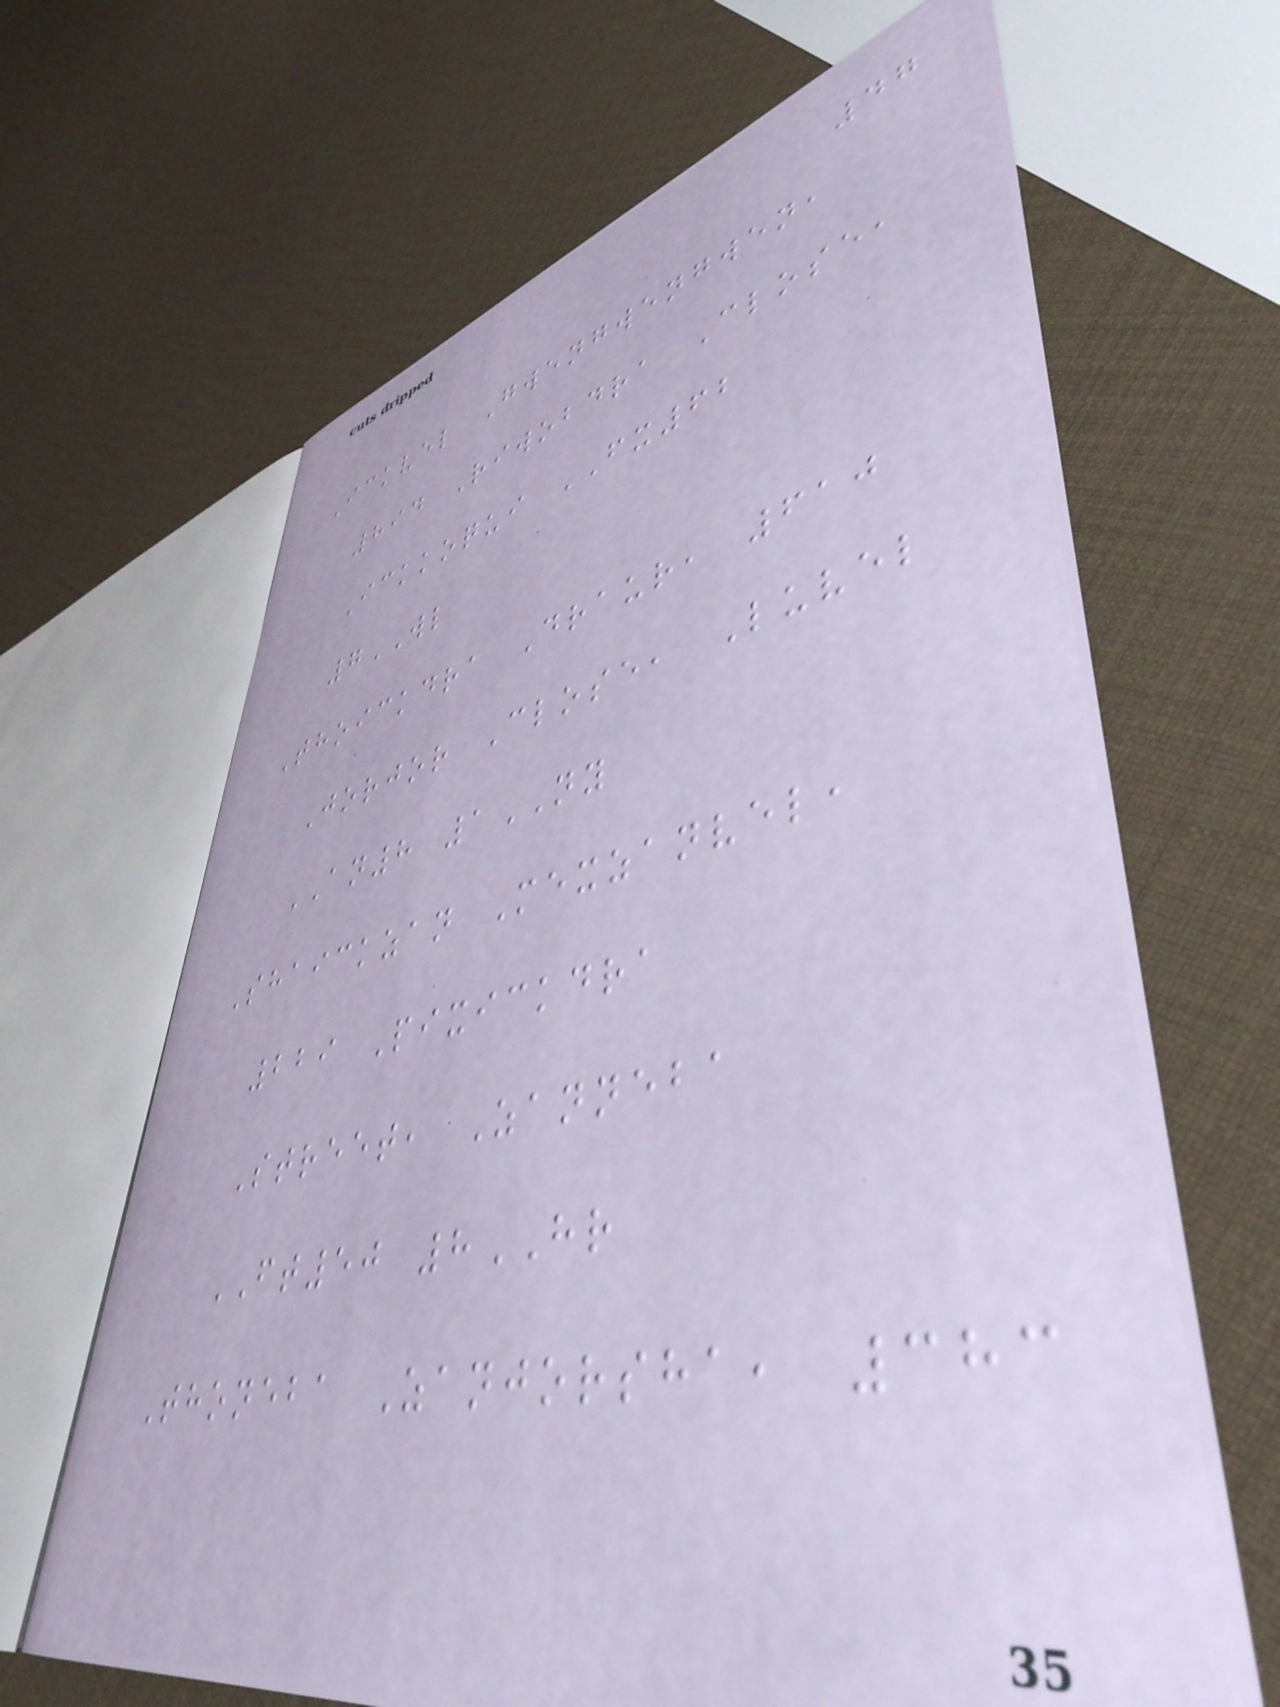47
Ickvel Gwengwengwen,
894 Riwobdra Close,
Ickkoqui FX62
7WL
Thoickdra Draur, 610
Jorjor Close, Luvel
AN8 1NY
Shaickzan Mexzanvel,
229 Pixickdra
Street, Zanneba
FT50 8HR
Thoneba Zanjorsha, 383
